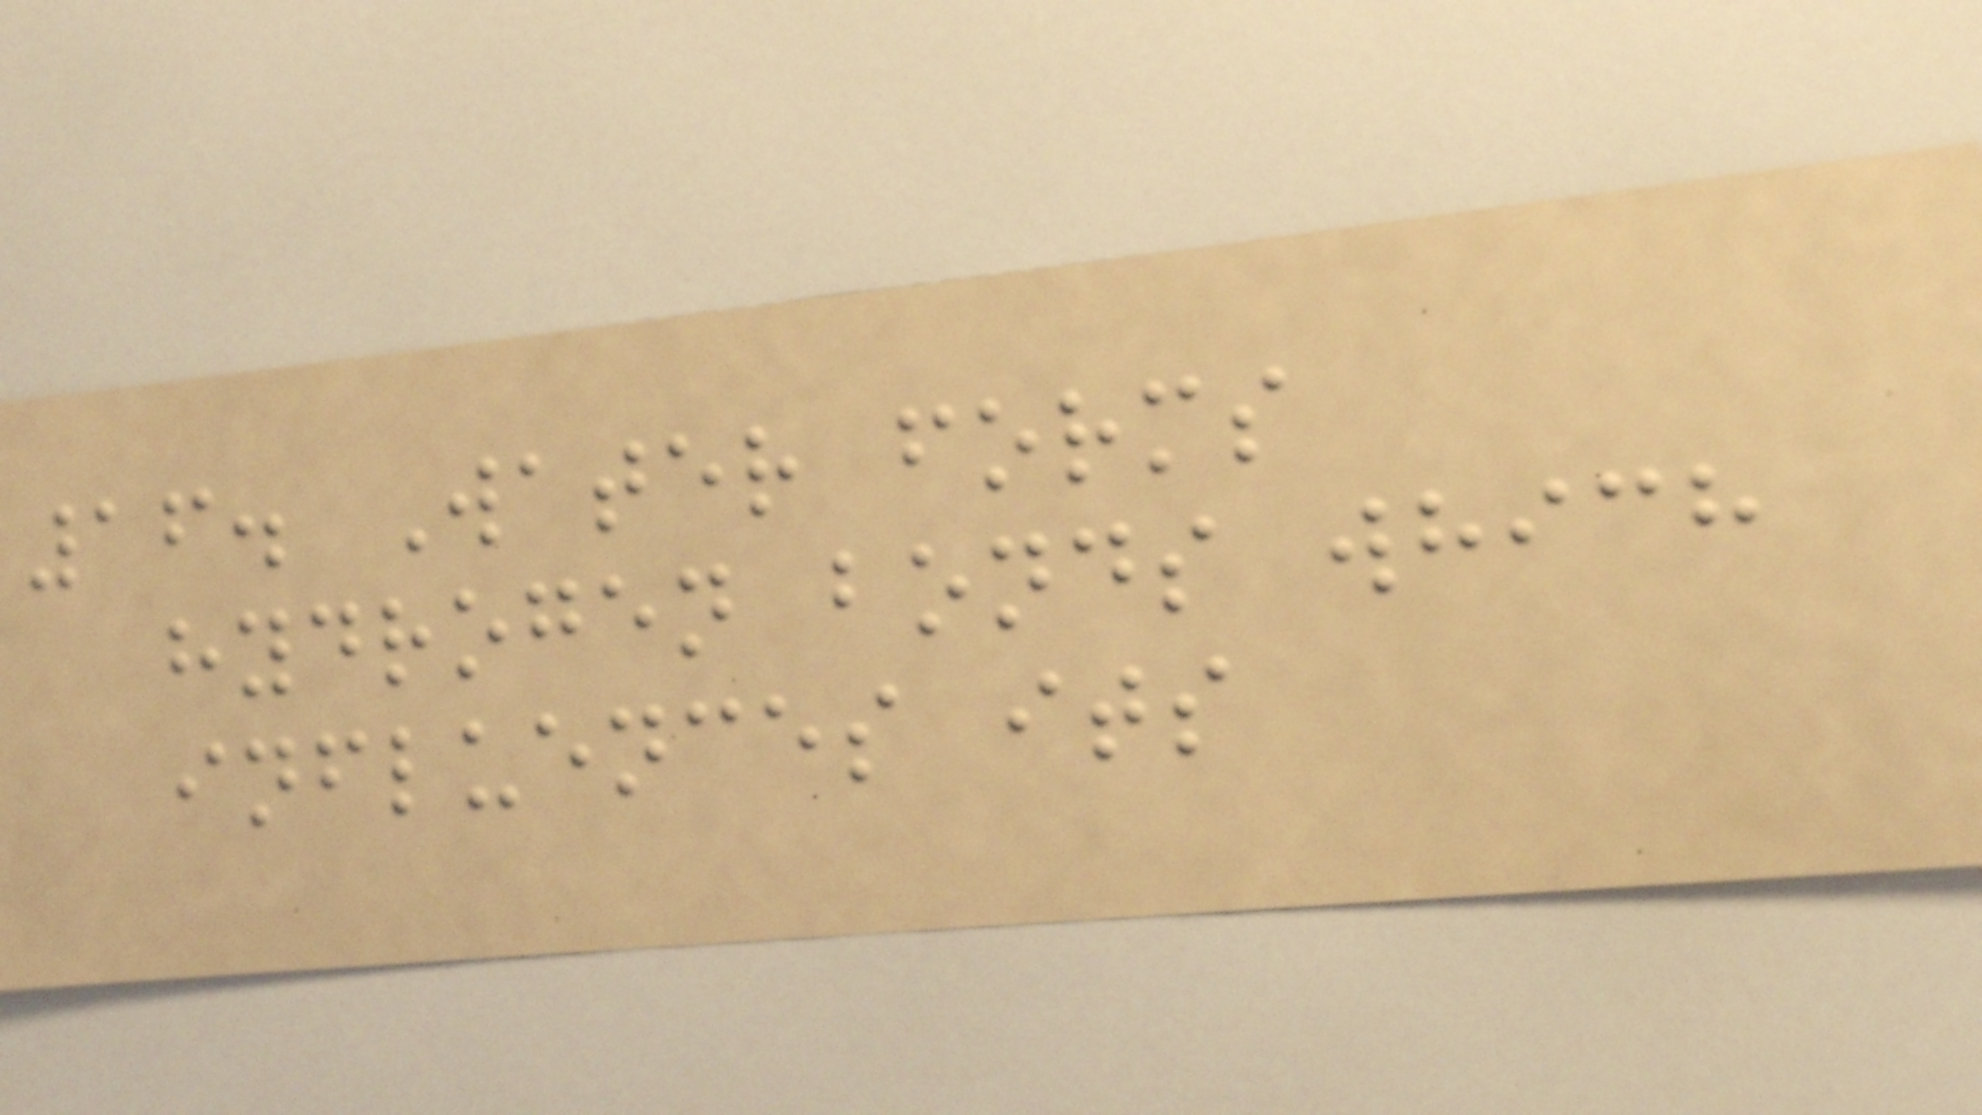16. Water forms
hydrogen bonds which
influences its
